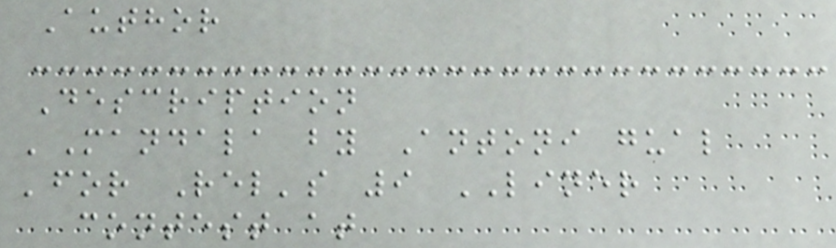Author
Description
'Mandala by Antoni gual
'for Rel's 9 LINER
contest at
